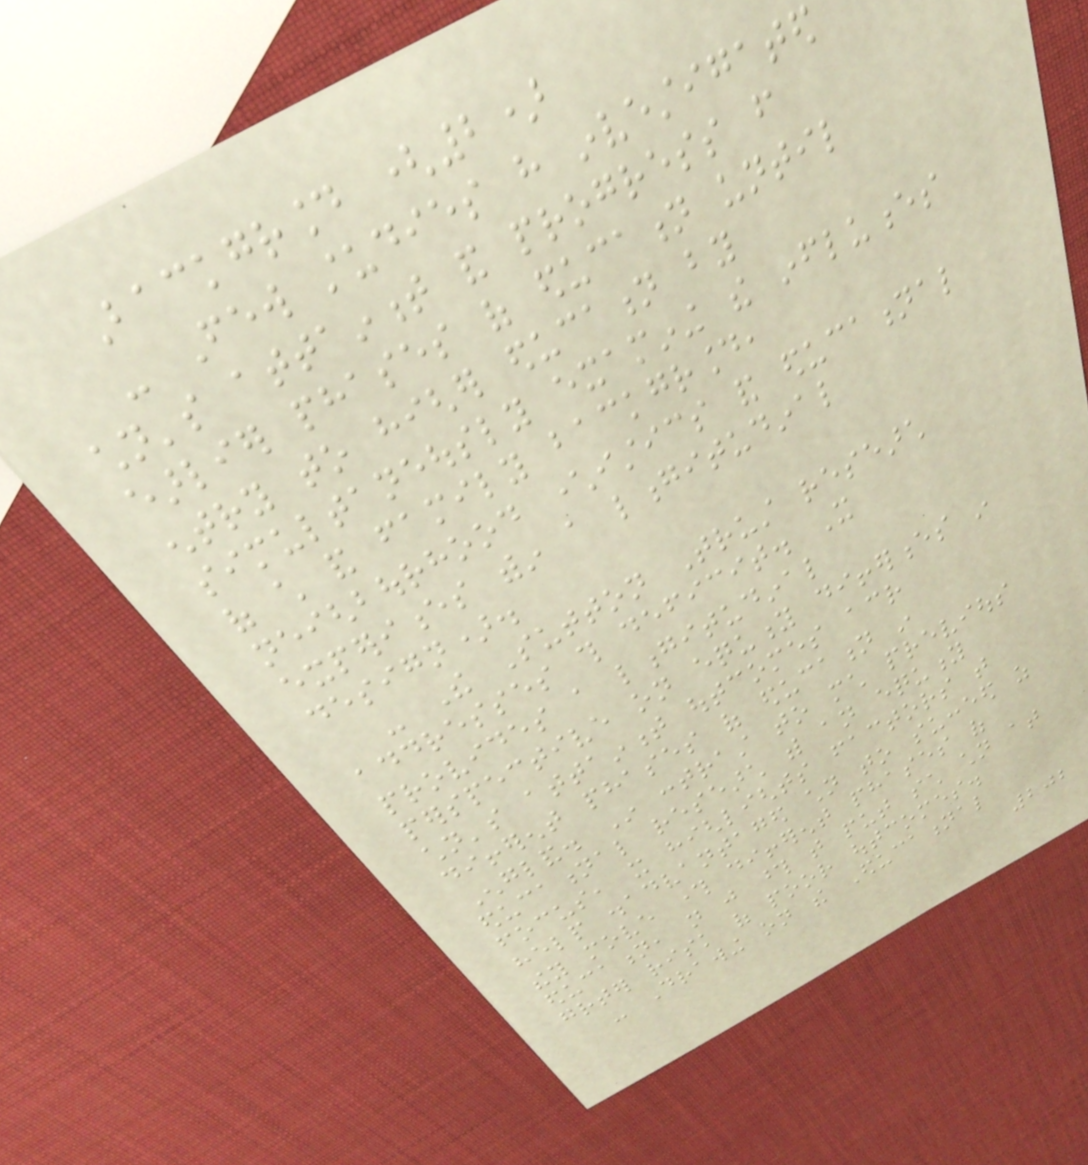Background (2)
- Few studies have investigated
children's attainment and progress from
earlier phases of education until
entry to higher education by
simultaneously examining the influences
of child and family background,
neighbourhood characteristics and educational
experiences within a longitudinal
design).
- The Sutton Trust research
addresses this deficit. It
provides a longitudinal
perspective on equity differences in
children's attainment outcomes across
different phases of education in
England. In contrast to much previous
educational research with an equity
focus, it highlights factors that
help disadvantaged children to succeed as
they move through different phases of
education, not just those that put such children at
greater risk of poor outcomes.
- Drawing on the Educational
202
